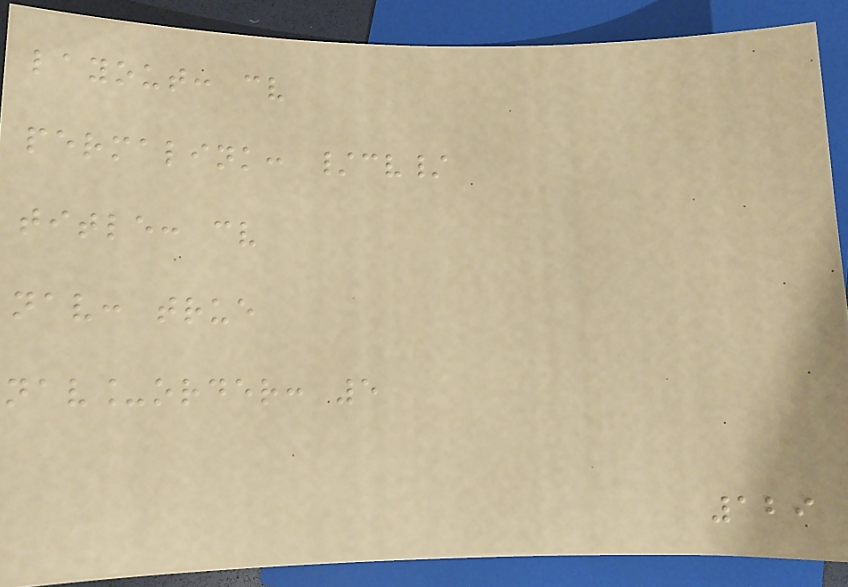layout: cv
permalink: /cv/
title: cv
nav: true
nav_order: 5
129
